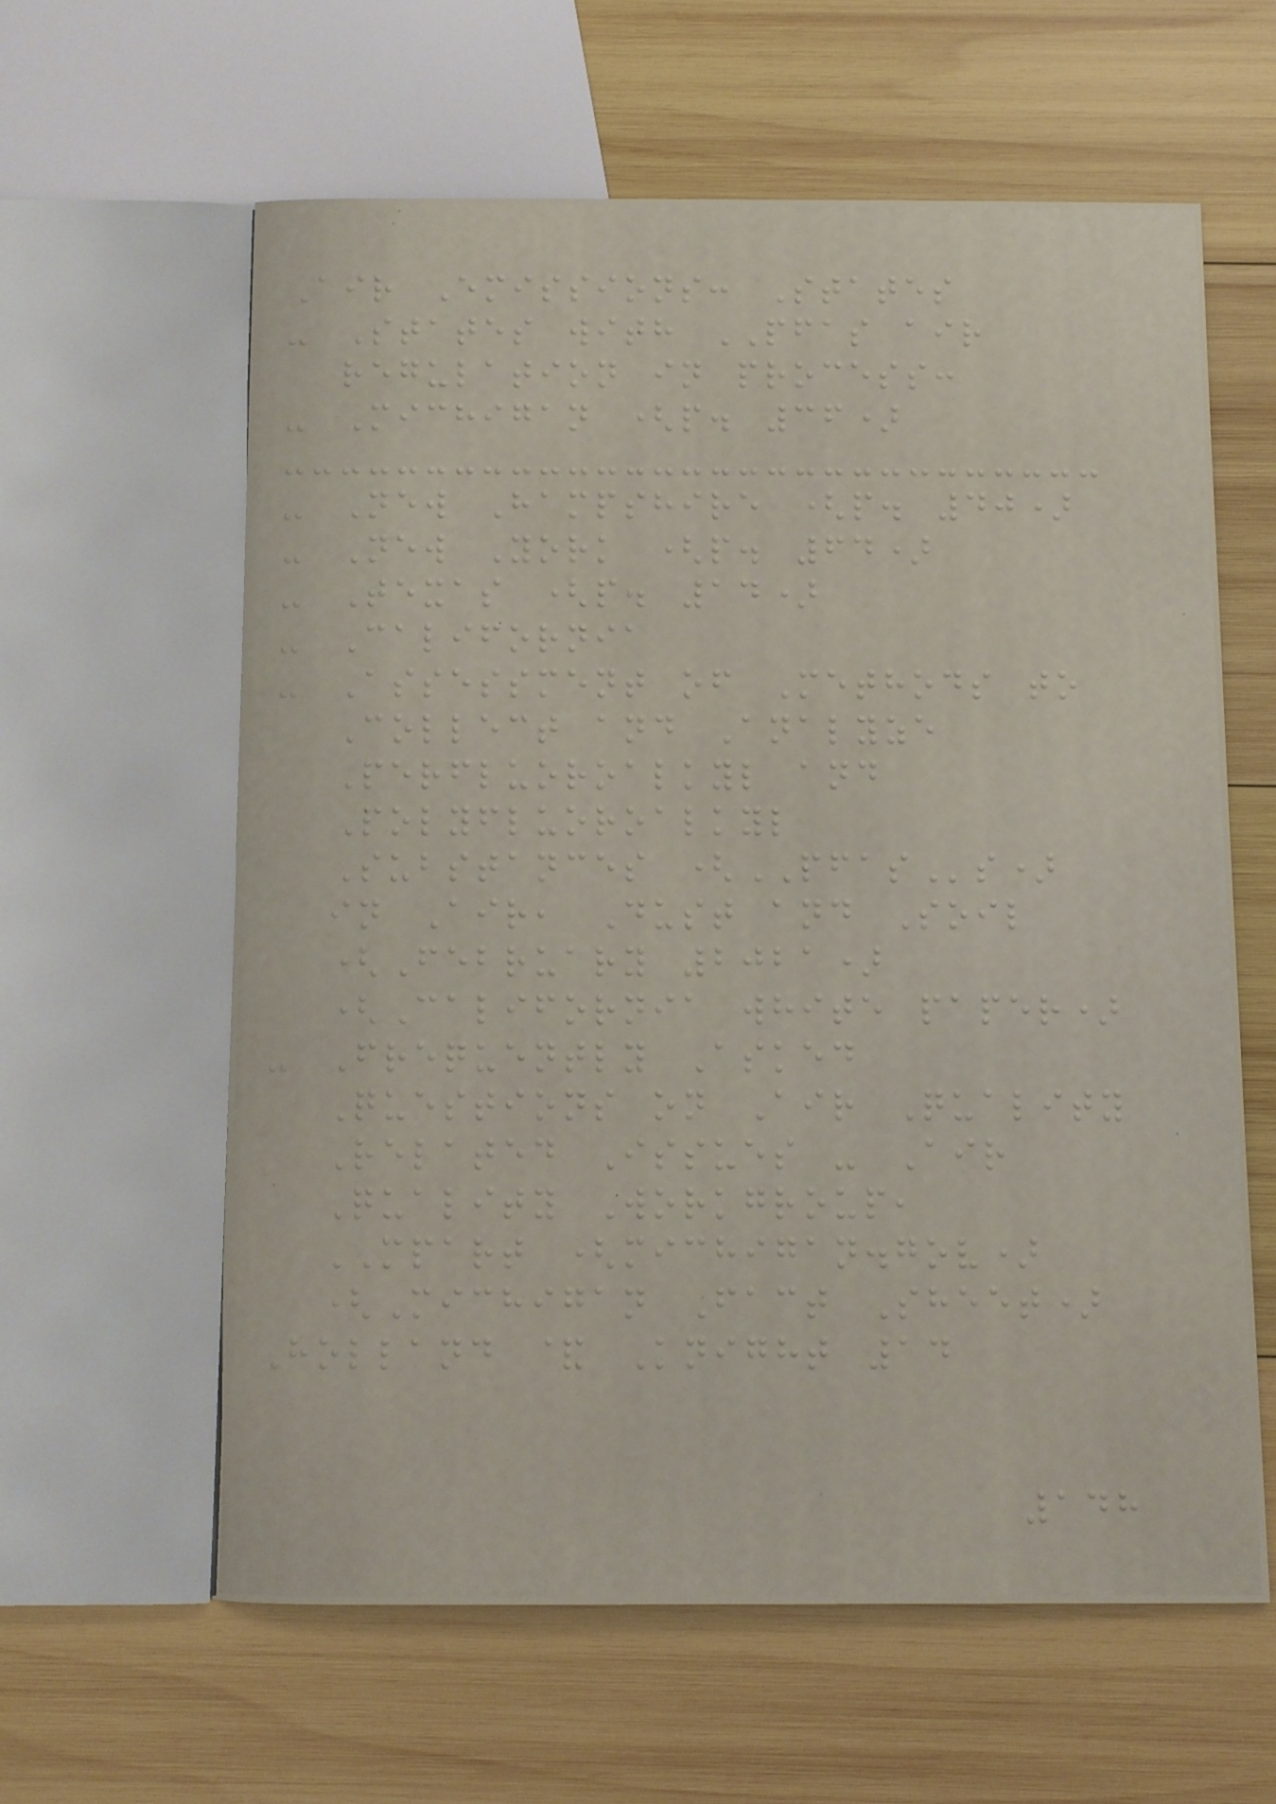Air Emissions: States
- States with PFAS air
regulation in process:
- Michigan (p. 36)
- New Hampshire (p. 40)
- New York (p. 64)
- Texas (p. 14)
- California
- Assessment of Methods to
Collect and Analyze
Perfluoroalkyl and
Polyfluoroalkyl
Substances (PFASs)
in Air, Dust and Soil
(February 2021)
(California white paper)
- Frequently Asked
Questions on Air Quality
Related Issues - Air
Quality Workgroup,
MPART (michigan.gov)
(Michigan Fact Sheet)
Holland & Knight 14
148
